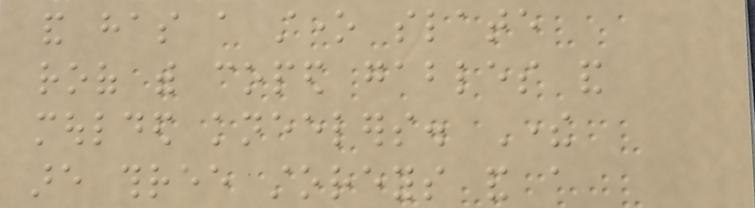and has a stone slate
roof with coped gables and
moulded kneelers. There
are three storeys and a
